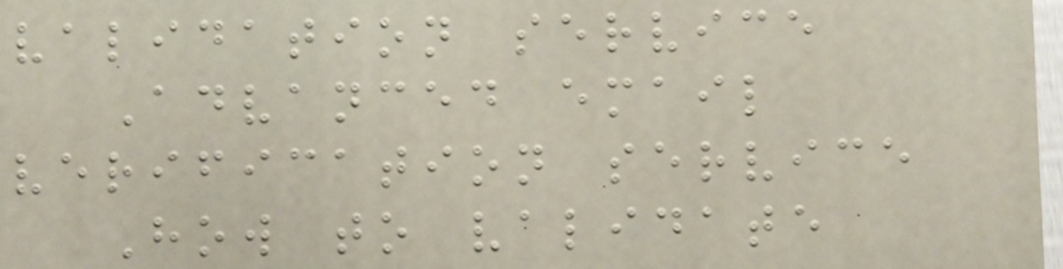validation service
Advanced email
verification service
How to validate
